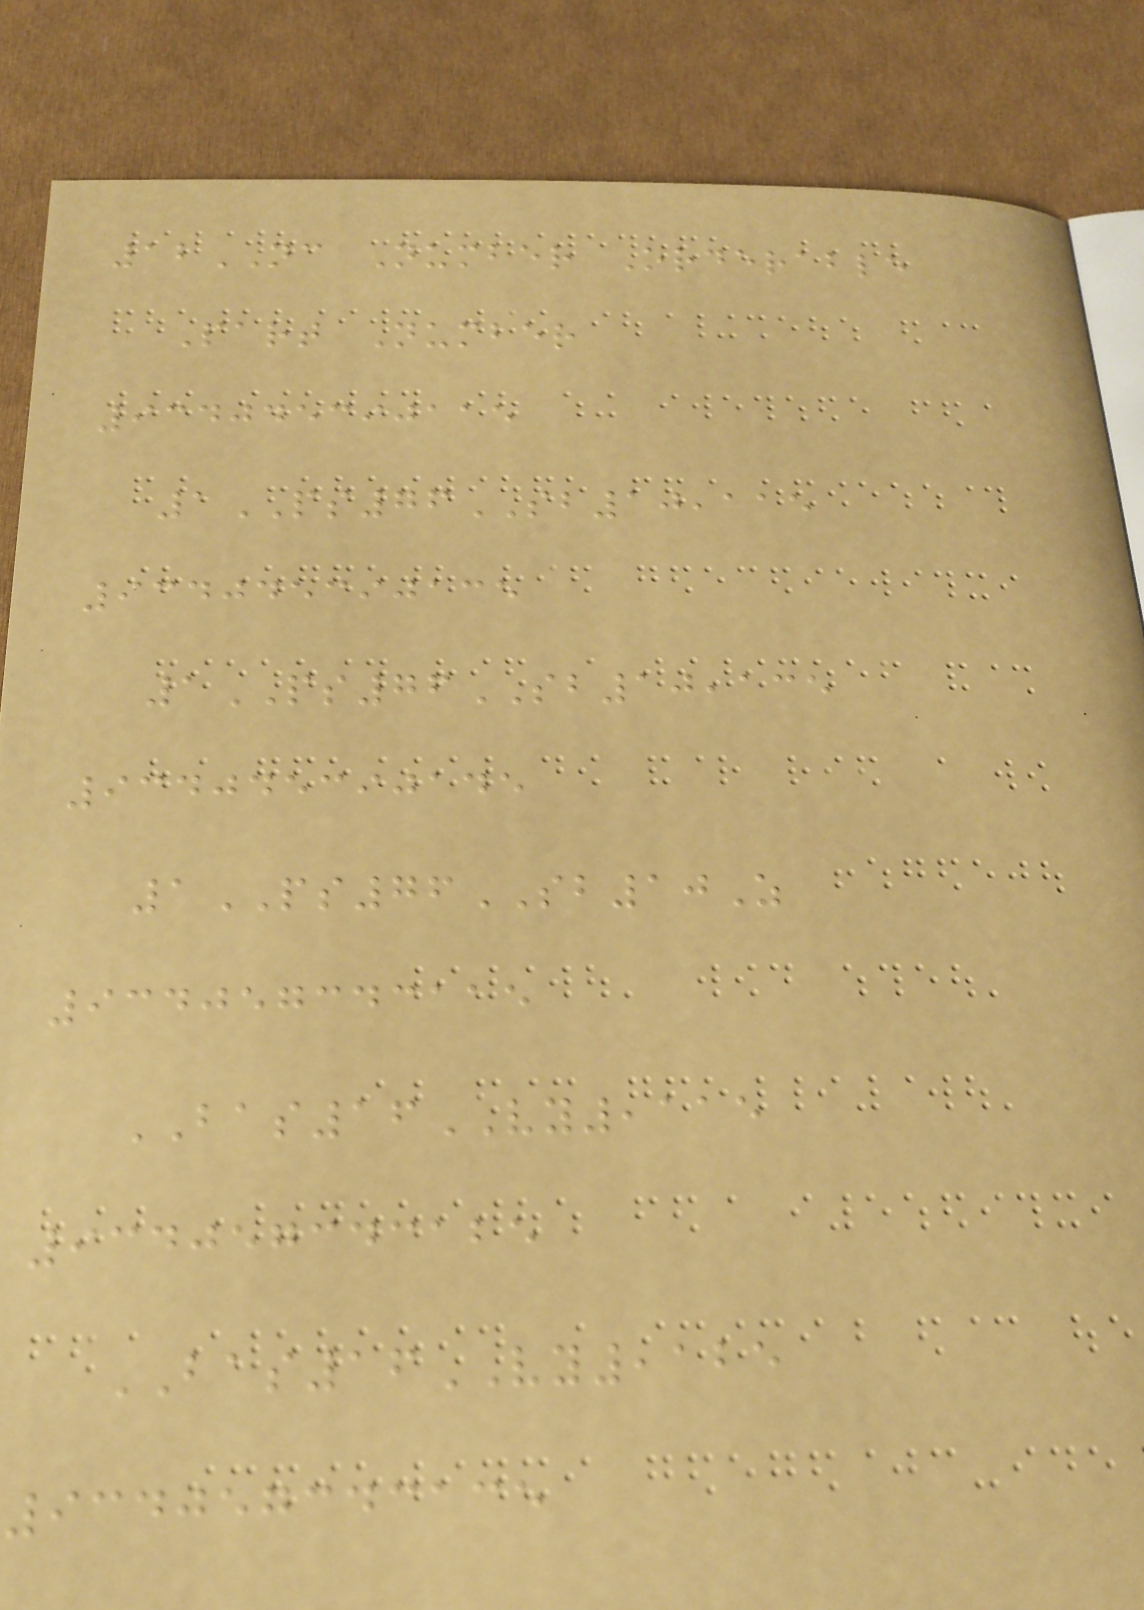12NC Number Orderable
Part Number
934045390115
1PS76SB10,115
934045390135
1PS76SB10,135
934045390145
1PS76SB10Z
934057343115
BAS16VY,115
934057343125
BAS16VY,125
934057343135
